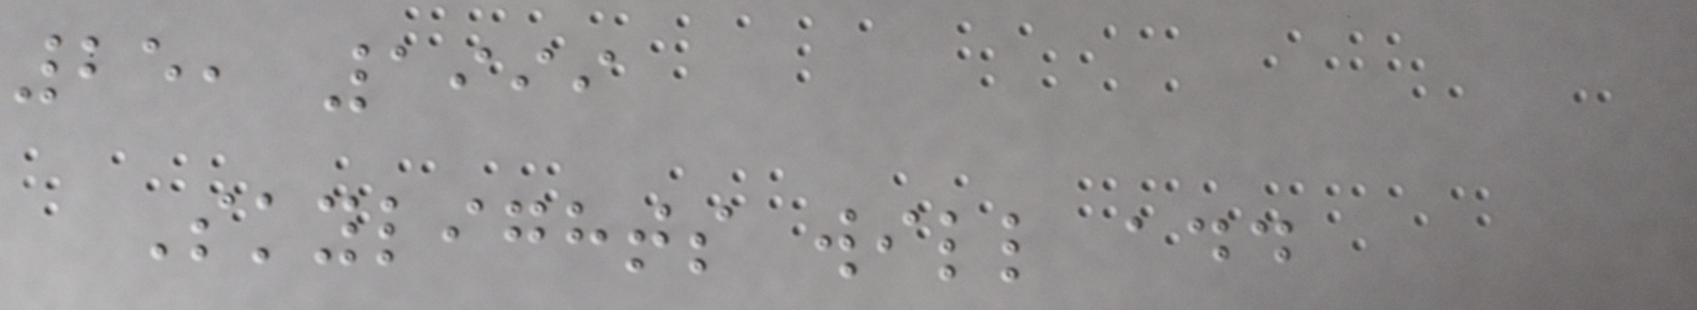25, 1999
Skylights will add
